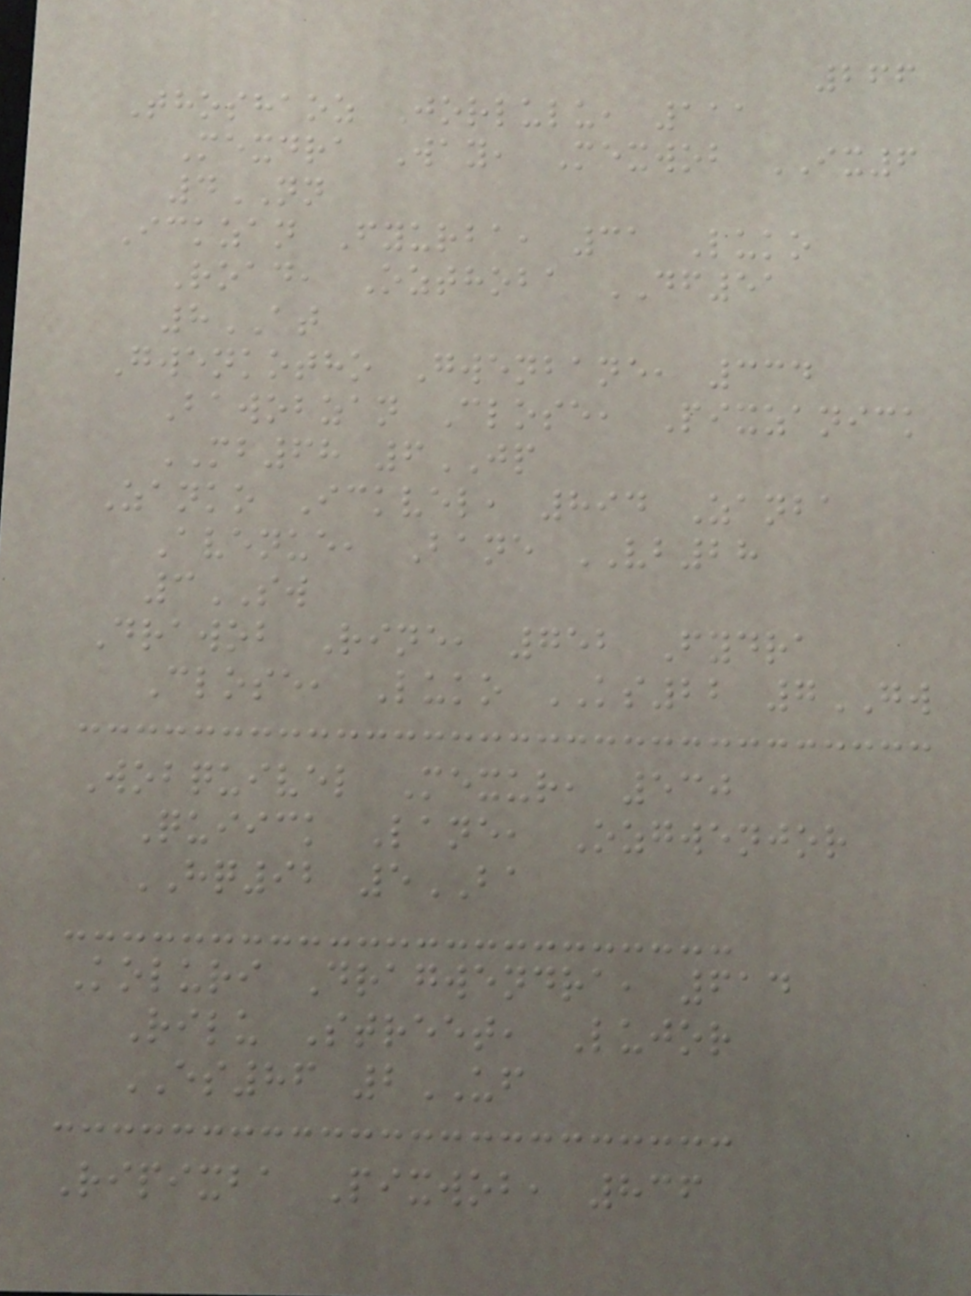266
Thoshaoz Jorlulu, 111
Mexdra Way, Mexwob IX6
4NN
Ickzan Fyurba, 31 Luko
Road, Ozthoba DF51
8AT
Gwenkotho Gwenbane, 334
Bawobzan Close, Pixzanick
MB68 6JP
Zanko Ickvel, 894 Zanba
Avenue, Bane VB28
3SW
Drawob Rine, 752 Fydra
Close, Luko KS22 7GW
Wobquivel Mexur, 530
Quiick Lane, Ozgwenjor
HQ92 5BA
Koluri Dragwendra, 614
Rilu Street, Lujor
ES86 2UF
Ripixba Pixwob, 836
